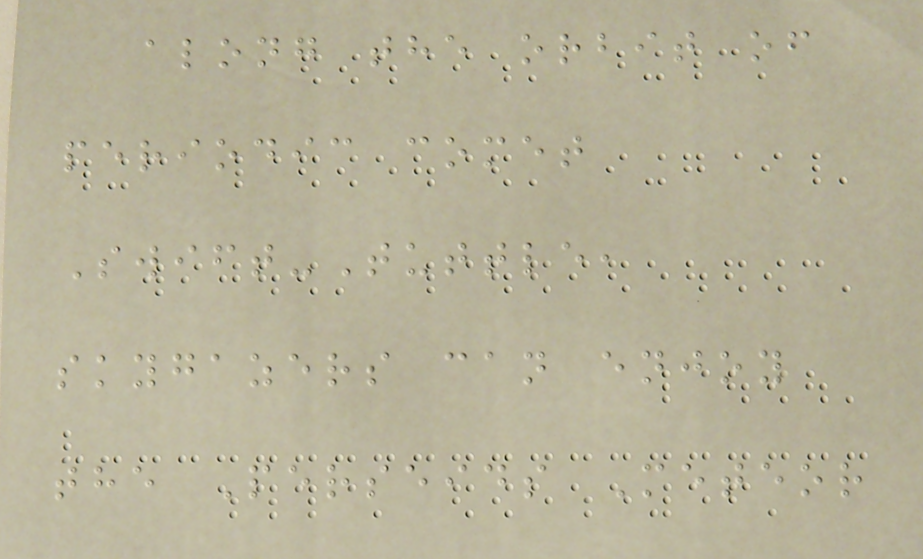along the orbit of
periodic comet
Swift-Tuttle,
skygazers can enjoy
the Perseids Meteor
